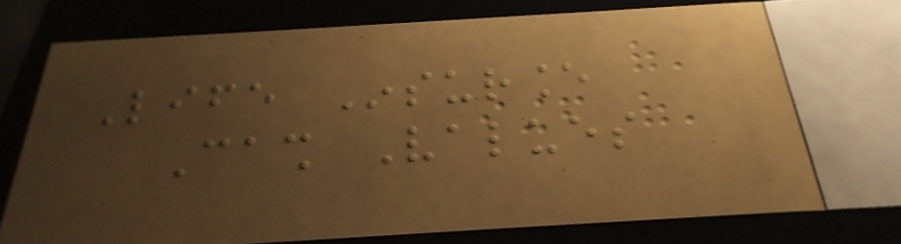Life Insurance
Cash Values
